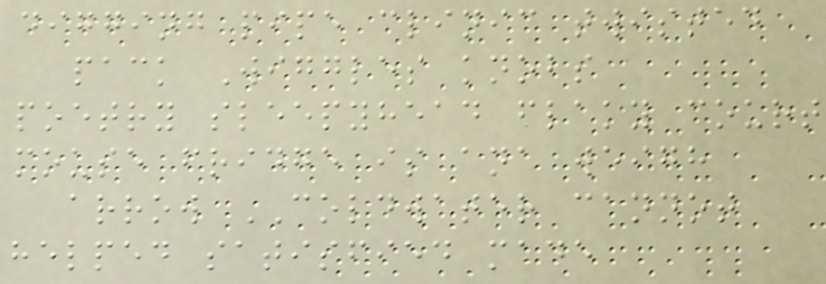digging pipe clinic twisted
pack Wiggles knobs
poetry sleepyhead flaky court
mouse fridge is ana weigh
arrow COLDWATER cannot
helped satisfied made
